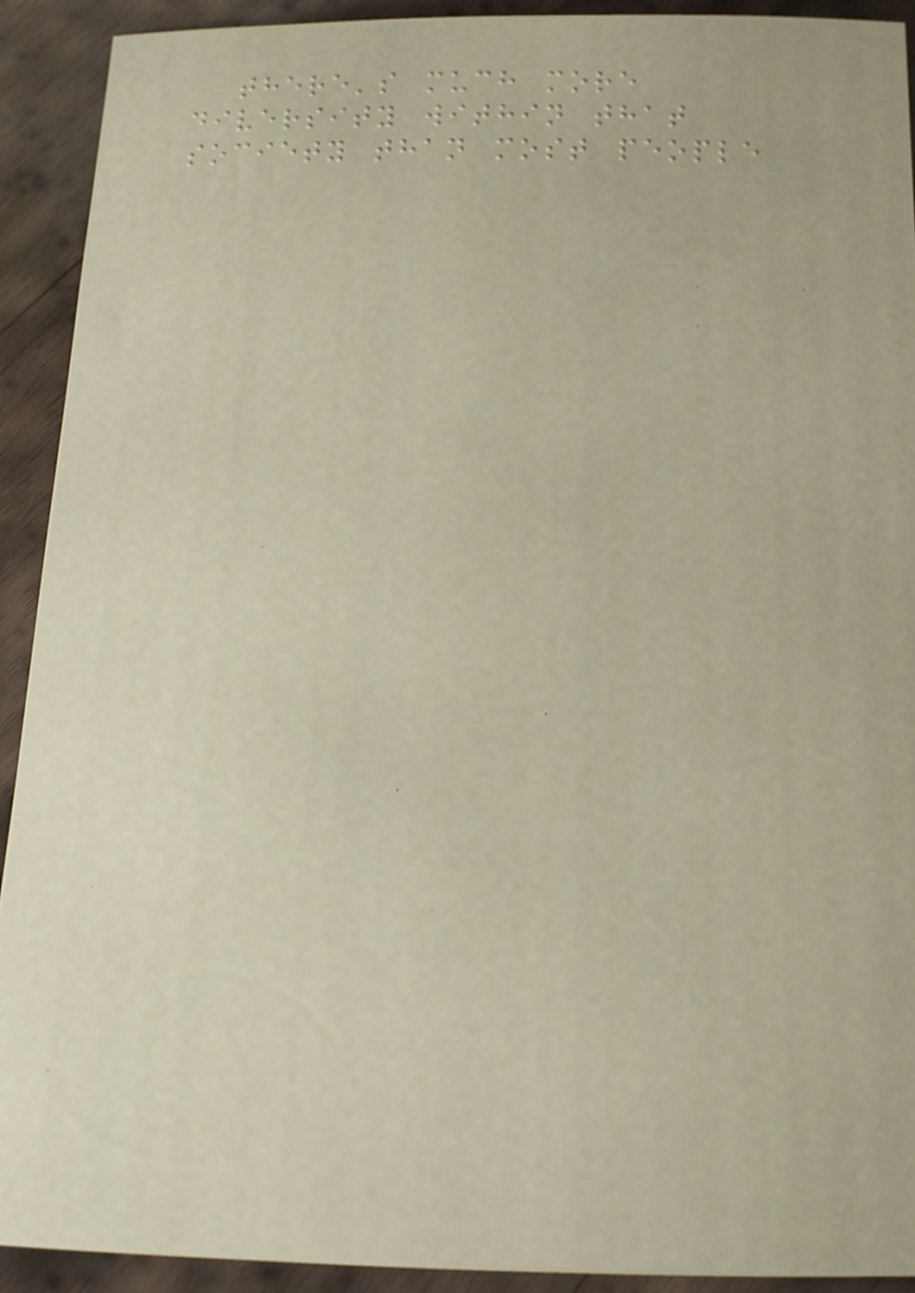there's much more
diversity within that
society than most people
